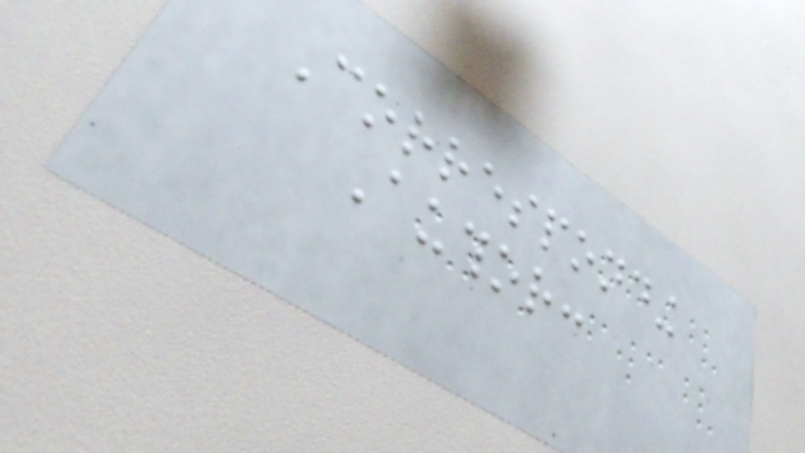Corresponding
Author:
